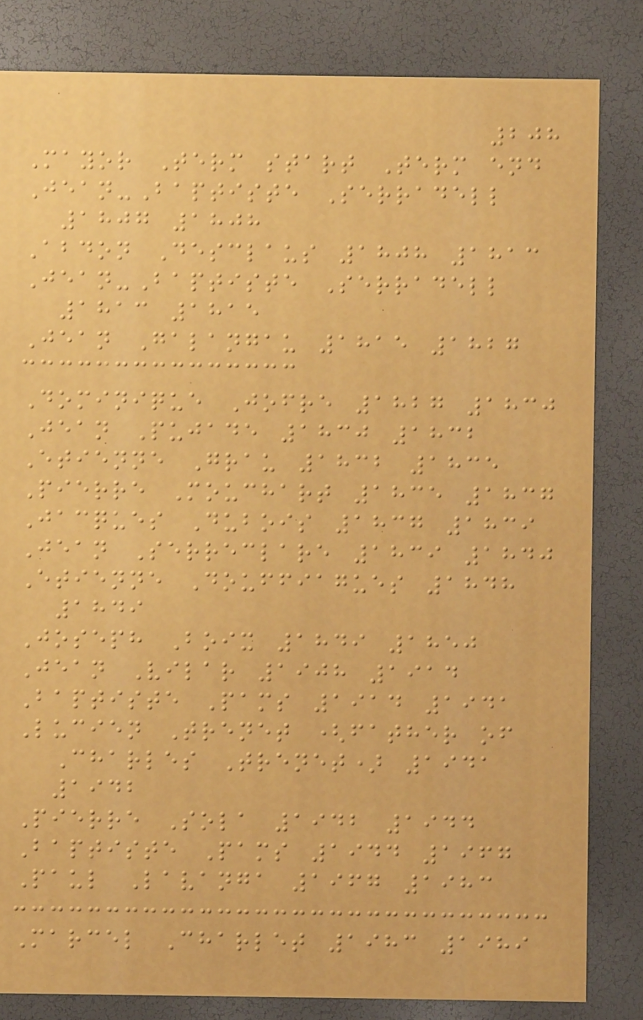208
Mayor Term start Term end
Jean-Baptiste Serradell
1807 1808
Abdon Desclaus 1808 1813
Jean-Baptiste Serradell
1813 1815
Jean Galangau 1815 1827
Dominique Jofre 1827 1830
Jean Pujade 1830 1832
Etienne Grau 1832 1835
Pierre Mouchart 1835 1837
Jacques Dubois 1837 1839
Jean Serreclare 1839 1840
Etienne Douffiagues 1848
1849
Joseph Boix 1849 1850
Jean Vilar 1908 1914
Baptiste Pams 1914 1941
Lucien Trenet (father of
Charles Trenet) 1941
1942
Pierre Sola 1942 1944
Baptiste Pams 1944 1967
Paul Lavanga 1967 1983
Marcel Charlet 1983 1989
